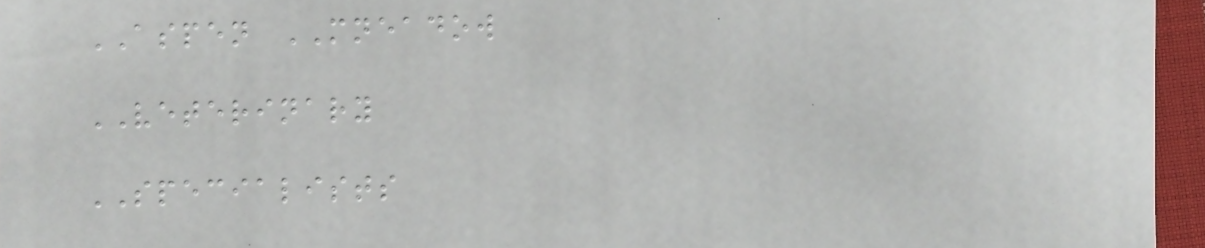ASPEN MNEADOW
VETERINARY
SPECIALISTS
